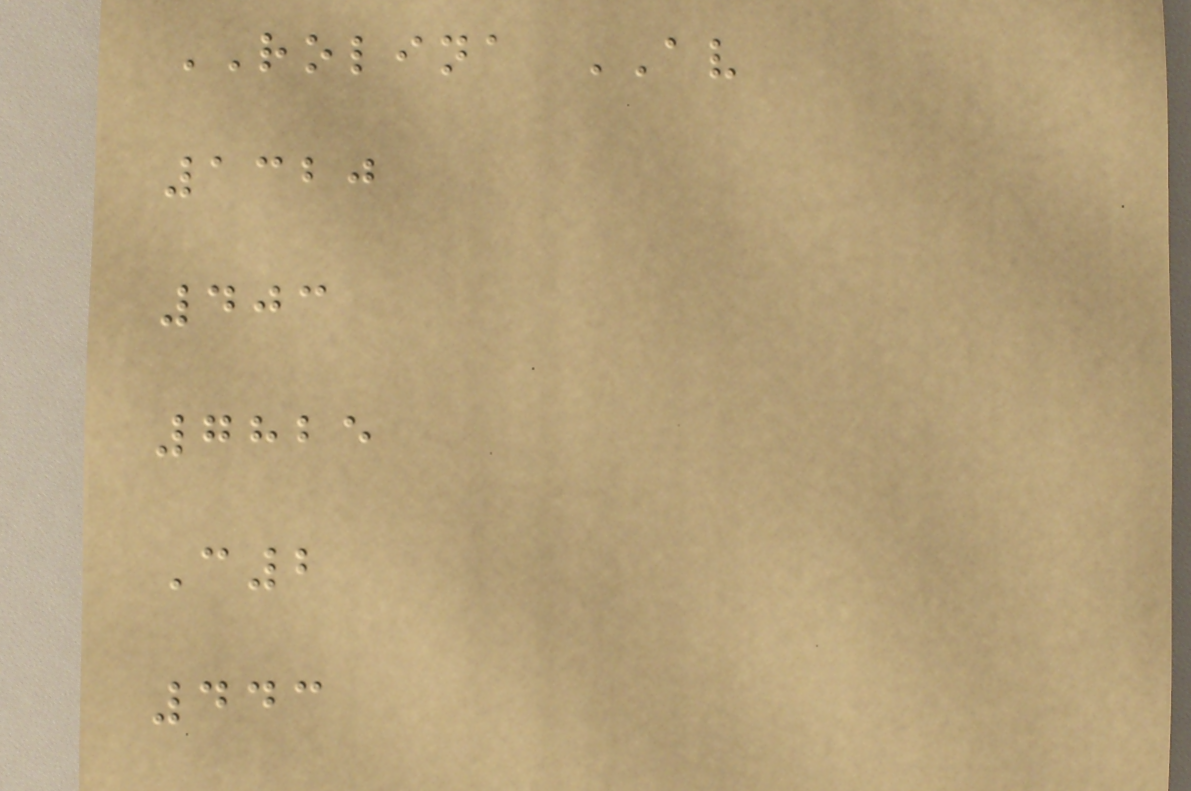ROLINA AV
1320
403
7825
C2
443
